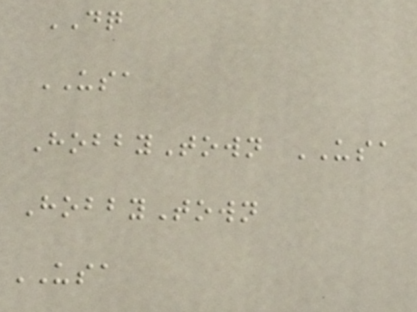DQ
USA
HobbyTown USA
HobbyTown
USA
